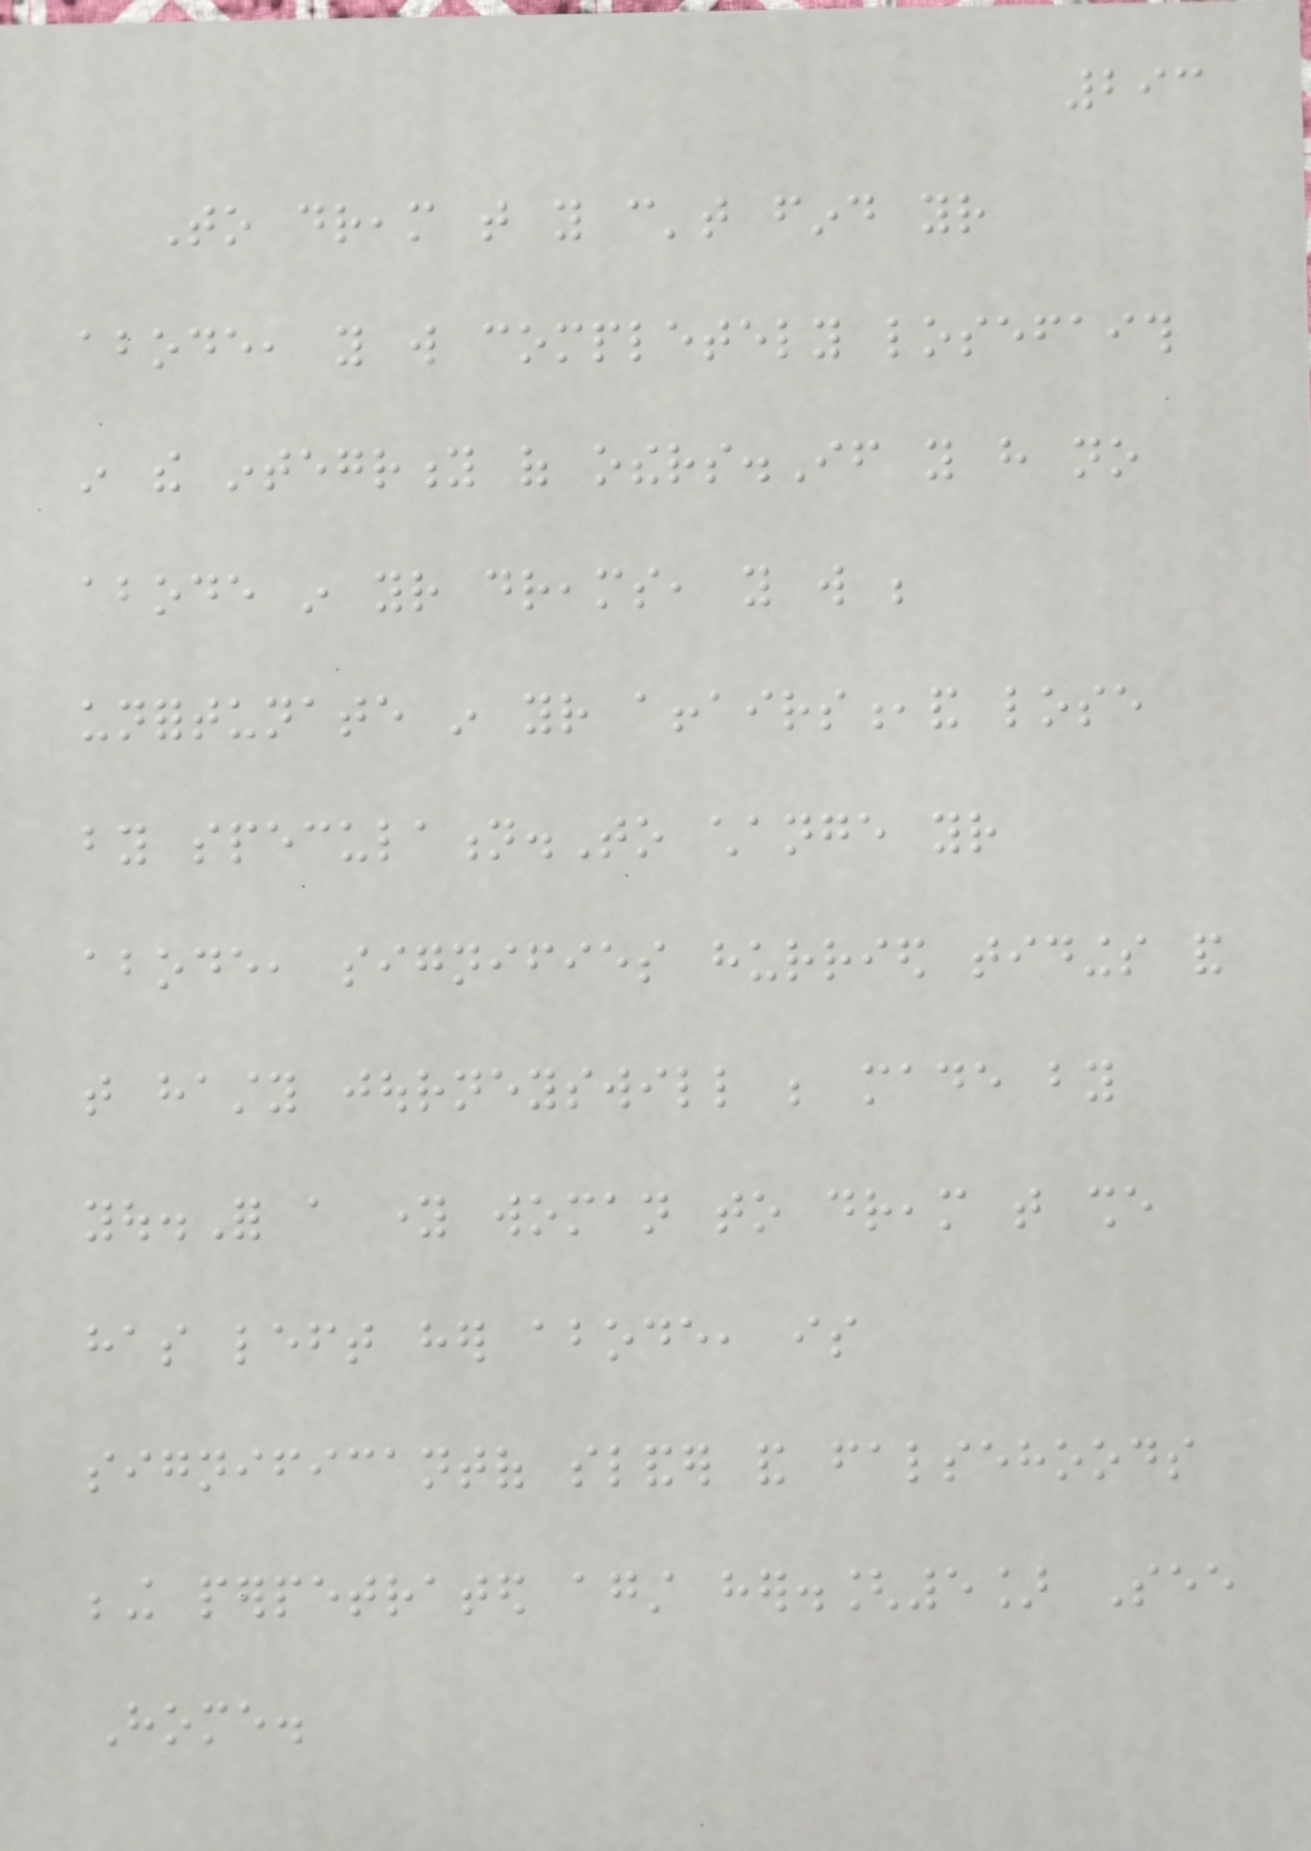293
To dream that you can't find your
abode, you will completely losefaith
in the integrity of others.If you have no
abode in your dreams, you will be
unfortunate in your affairs,and lose
by speculation.To change your
abode, signifies hurried tidings and
that hasty journeyswill be made by
you.For a young woman to dream that she
has left her abode, is
significantof slander and falsehoods
being perpetrated against her.[5] See
Home.
